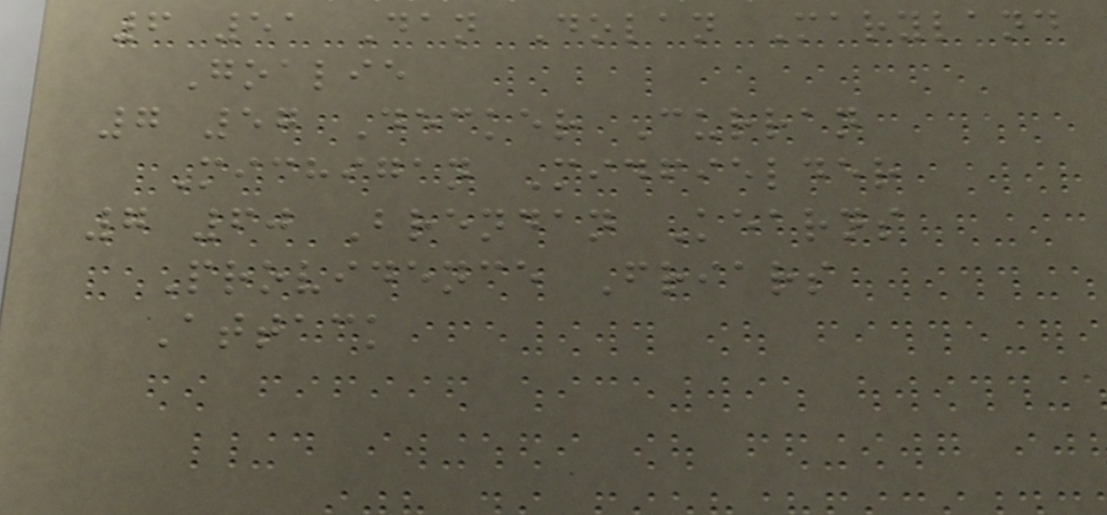6 51 Dan Dolan Maryland
Goalie
7 57 Decker Curran
Michigan Midfielder
7 60 Brendan Kearns
Providence Friars
Attack
